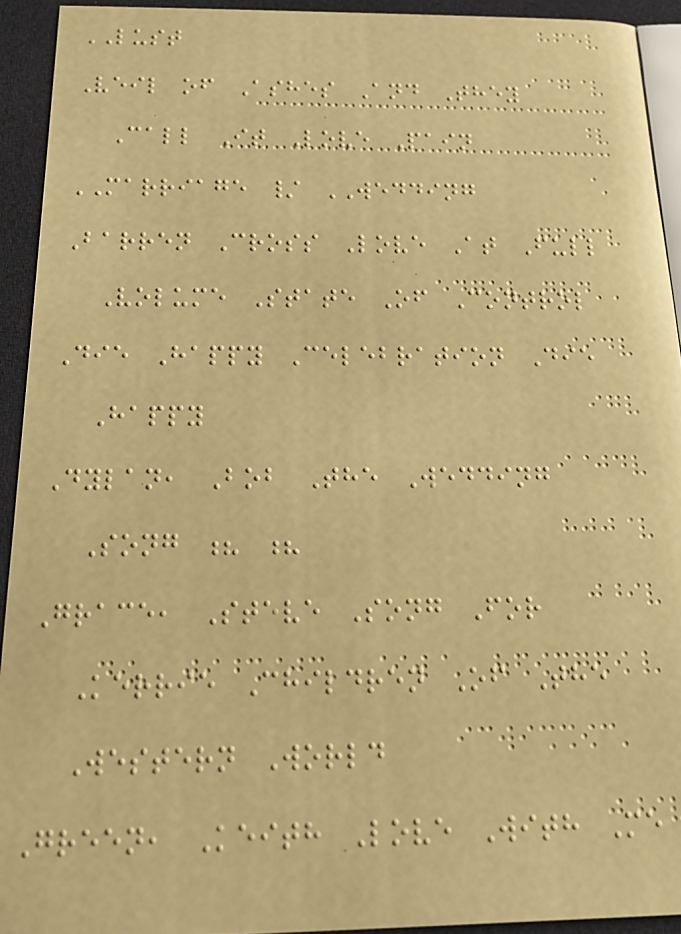LUST
Veil of Ashes And They
Call It Love Pain
MARRIAGE / WEDDING
Barren Cross Love At Full
Volume State Of Control
Die Happy Celebration Die
Happy
Dylan, Bob The Wedding
Song ? ?
Grace, Steve Song For
Kerrie Children Of The
Western World
Green, Keith Love With Me
